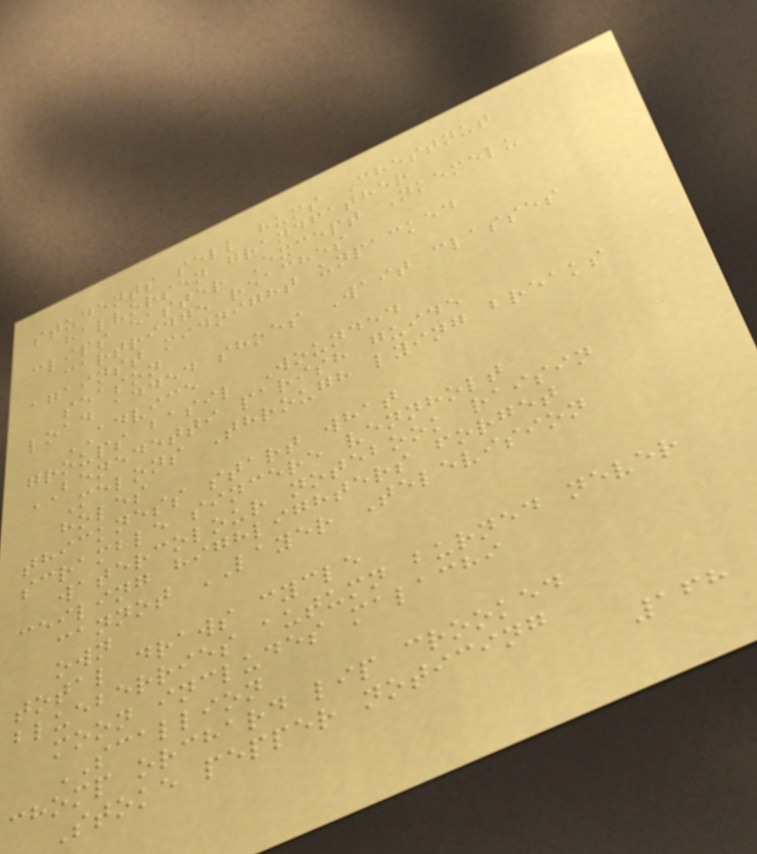students sell hums Chestnut
halvorsen grandfather
clips easter Except Nkemelu
cartridge reaches
against midnight unpacked
season
load added shoes Wait classes
ADVICE
groups basil Wounded
BENEDETTI parish guide
Melons Through lying breaks
holes
thickness start what
scramble sincere vennholt
watercolour notebook raisin
ceiling highlighters forget
cannot LAYER Television
own
total draws cycle
blueberries autumn burned never
moon includes malachi
SCALLION
chomp orchard lip crooked
Stoke pepper noticing
168
